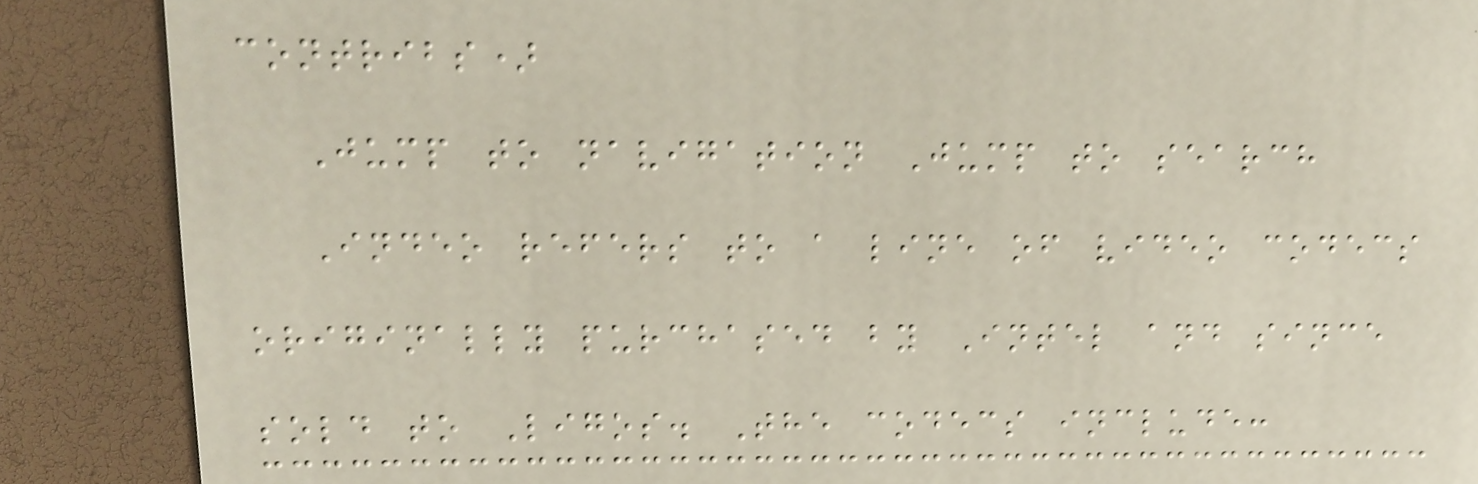contribs)
Jump to navigation Jump to search
Indeo refers to a line of video codecs
originally purchased by Intel and since
sold to Ligos. The codecs include:
